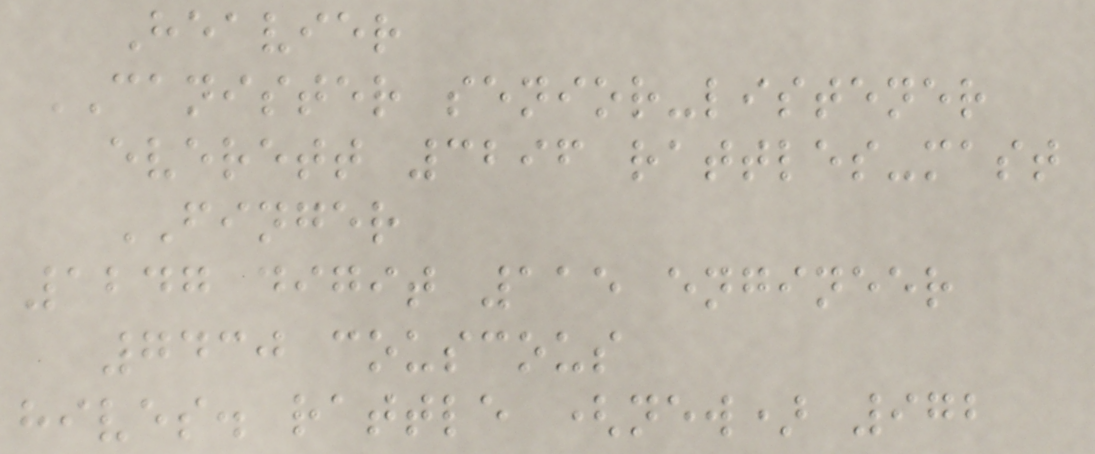Heavier
CANISTER senior-listener
everett 3296 rattles-mast
FINGER
1247 digit 115 engineer
7430 couscous
hives. rattle (new) 972
